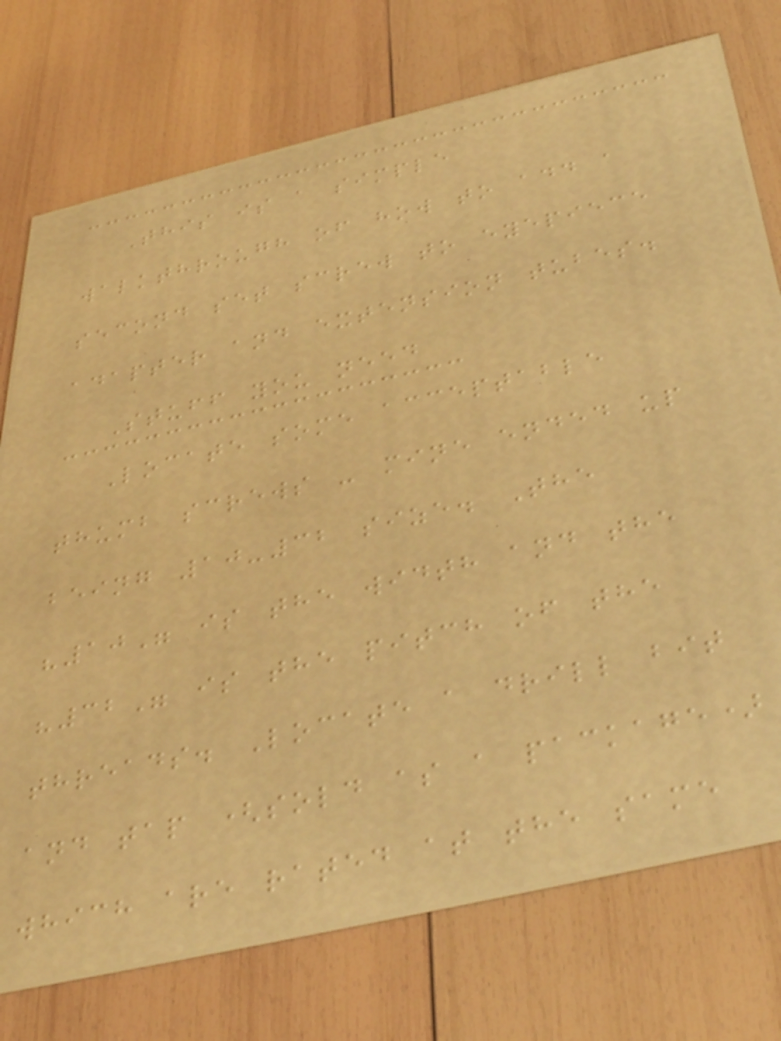This is a simple
walkthrough of how to add a
second set screw to eyepiece
adapter and extension tubes.
Stuff you need
Locate some acceptable
thumb screws - mine ended up
being 10-32 size. The
"10" is the width and the
"32" is the pitch of the
threads. Locate a drill bit
and tap (sold as a package)
which are rated at the same
